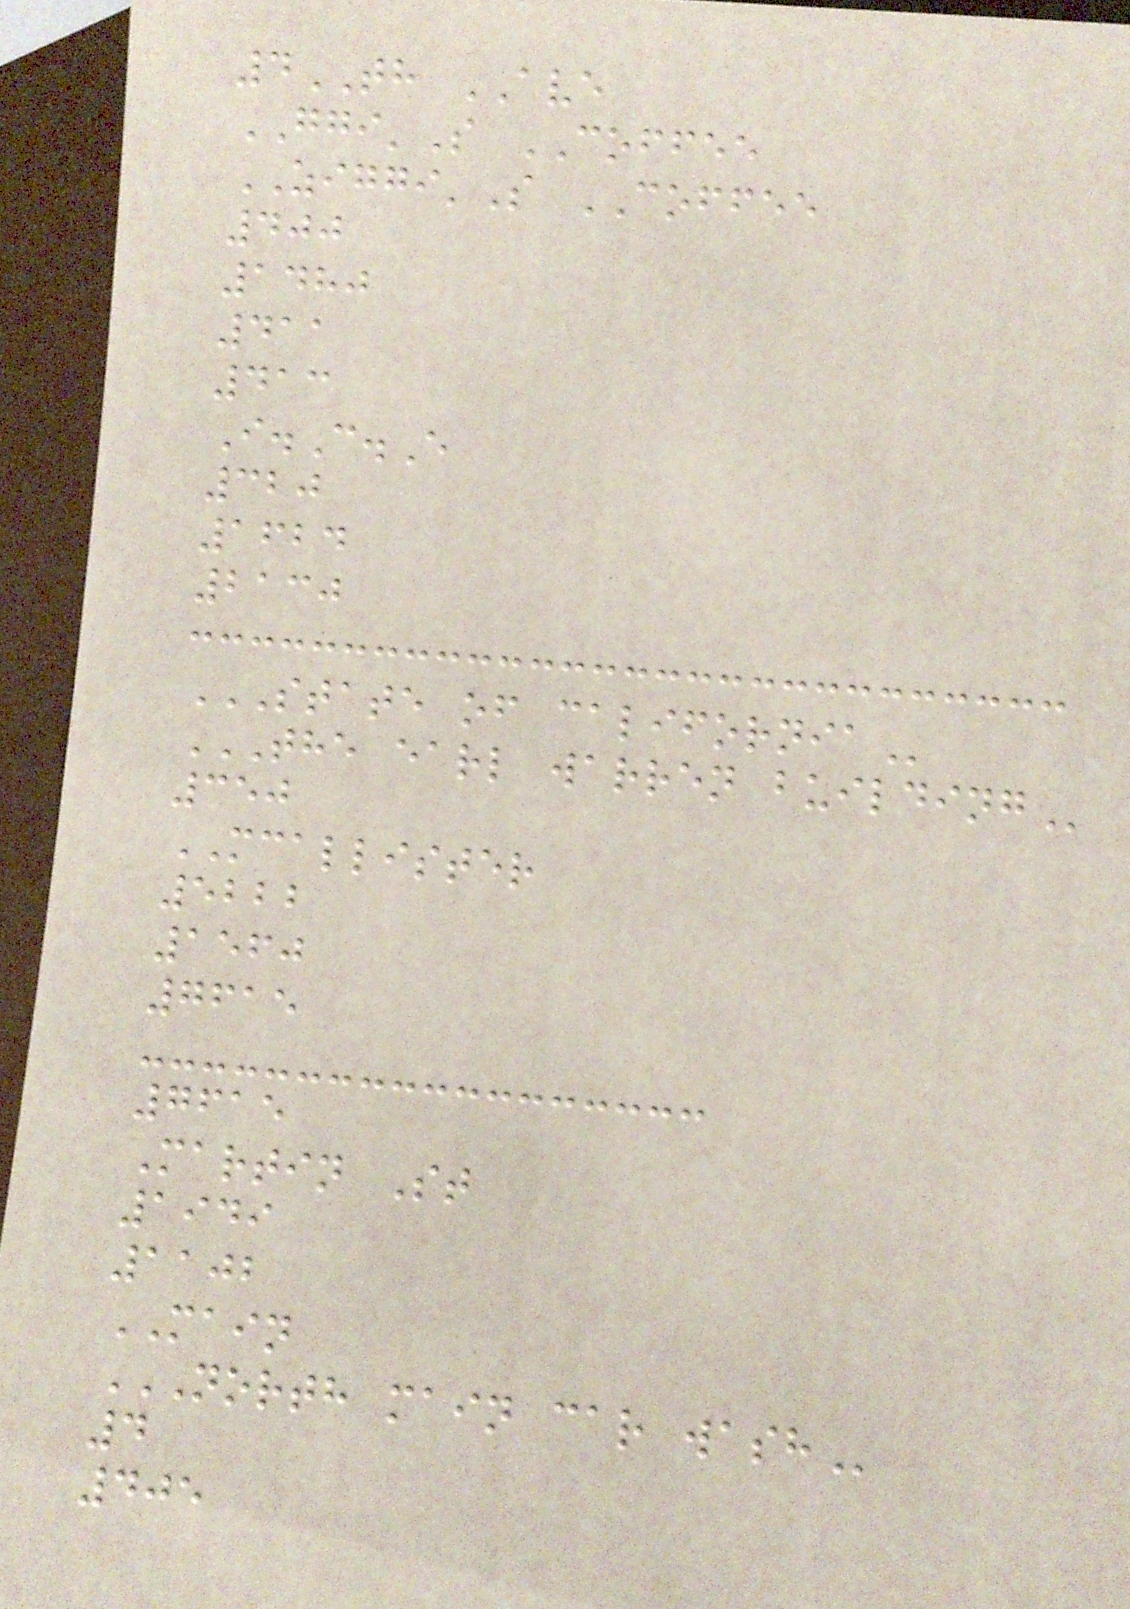4TH AVE
GGI'S COFFEE
ZIGGI'S COFFEE
400
1480
411
413
I.C.E
320
1624
2130
STATE OF CALIFORNIA
THE EARL WARREN BUILDING
350
MCALLISTER
5222
1560
7615
7615
Martin St
1949
1102
MAIN
NORTH MAIN CAR WASH
4
405
